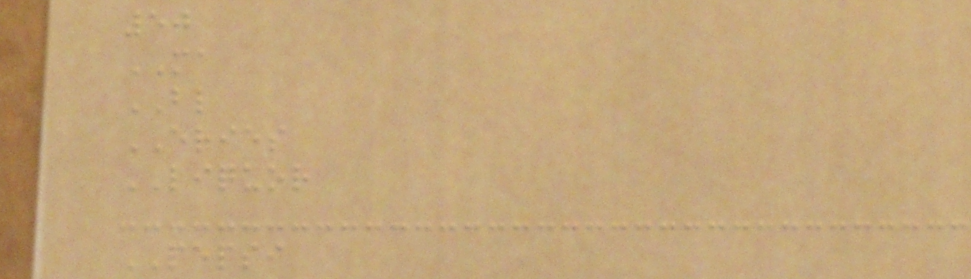50
MA
BL
ERIES
LIQUOR
PEPSI
